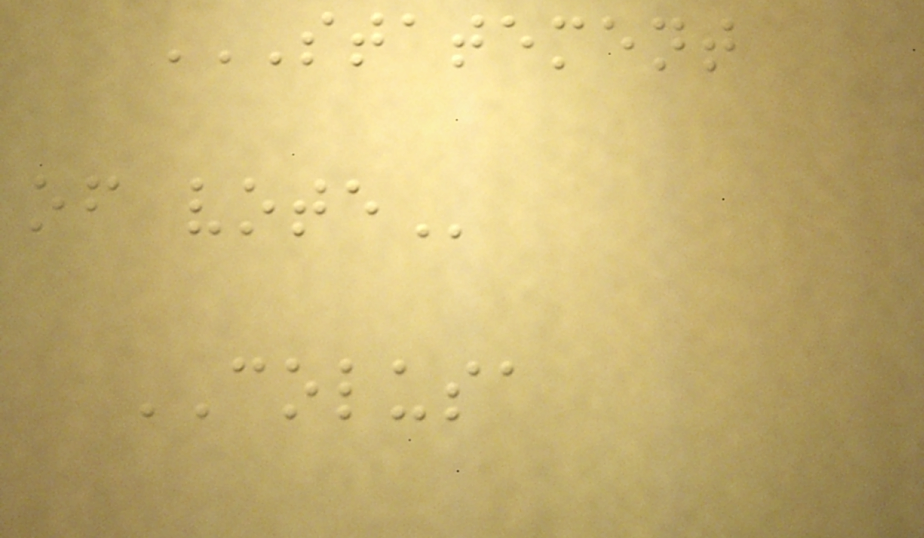STATEMENT
OF VOTE
COLUSA
